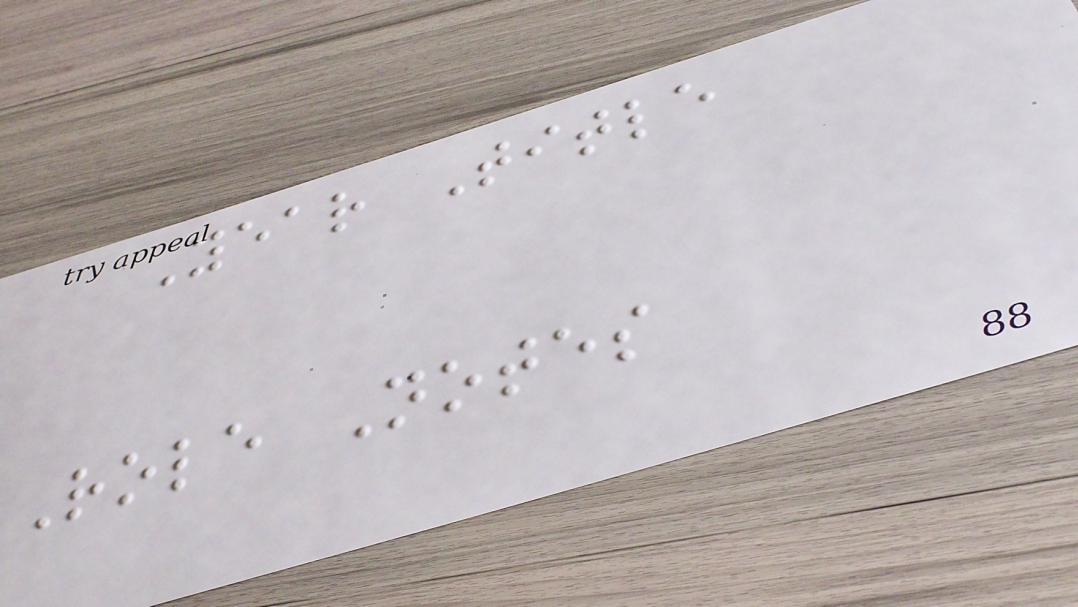Year Title
Role Notes
